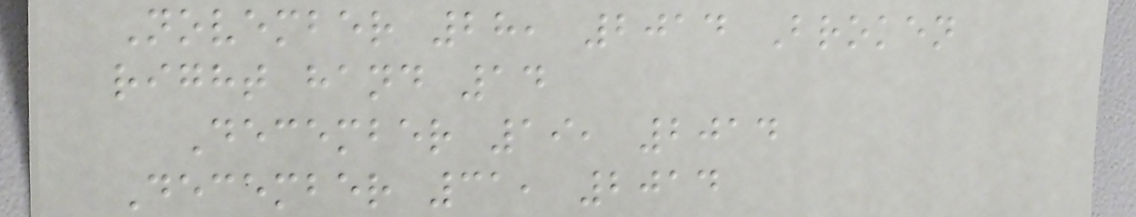November 28, 2014 Broken
right hand 14
December 19, 2014
December 31, 2014
